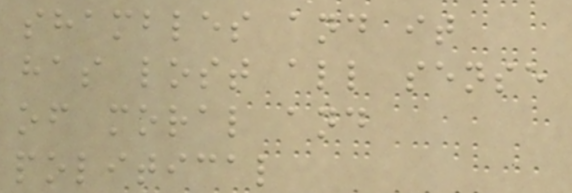shambles and it
has lost all sense
of moral and
political
